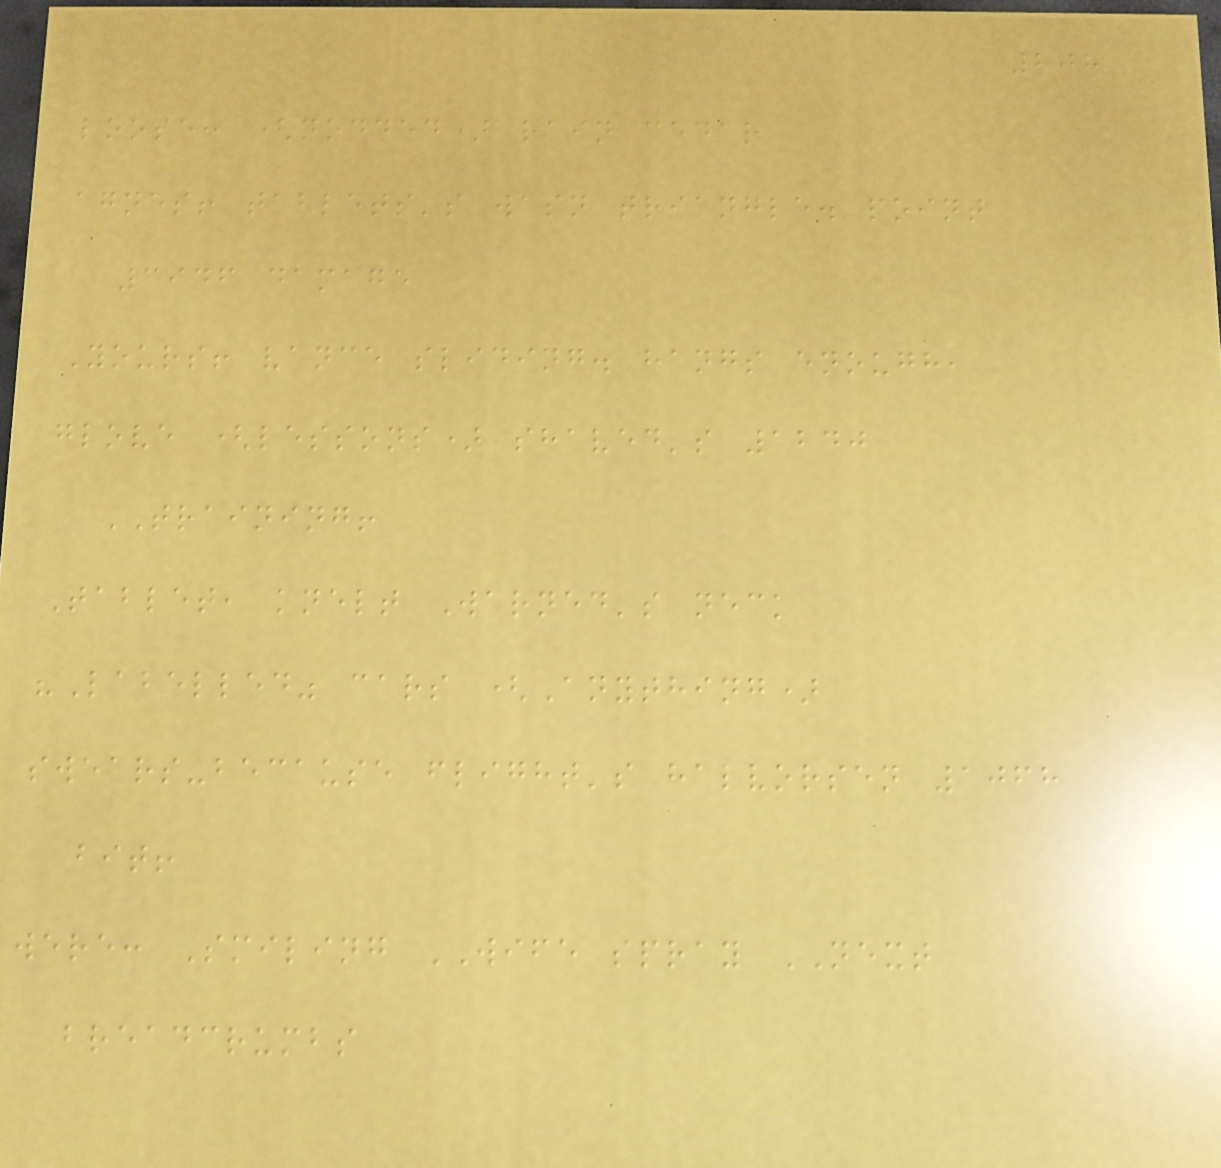208
loose: (nodded) rain cedar
agnes! tablets's wasn triangle. point
3946 damage
Yours! vance sliding. hangs enough,
glove (lessons) shaved's 1240
TRAINING!
Tablet, knelt Warned's neck
"Labelled" cars (Anything)
swears-because flight's halvorsen 1068
bit!
were: Smiling WIFE spray NEXT
breadcrumbs
